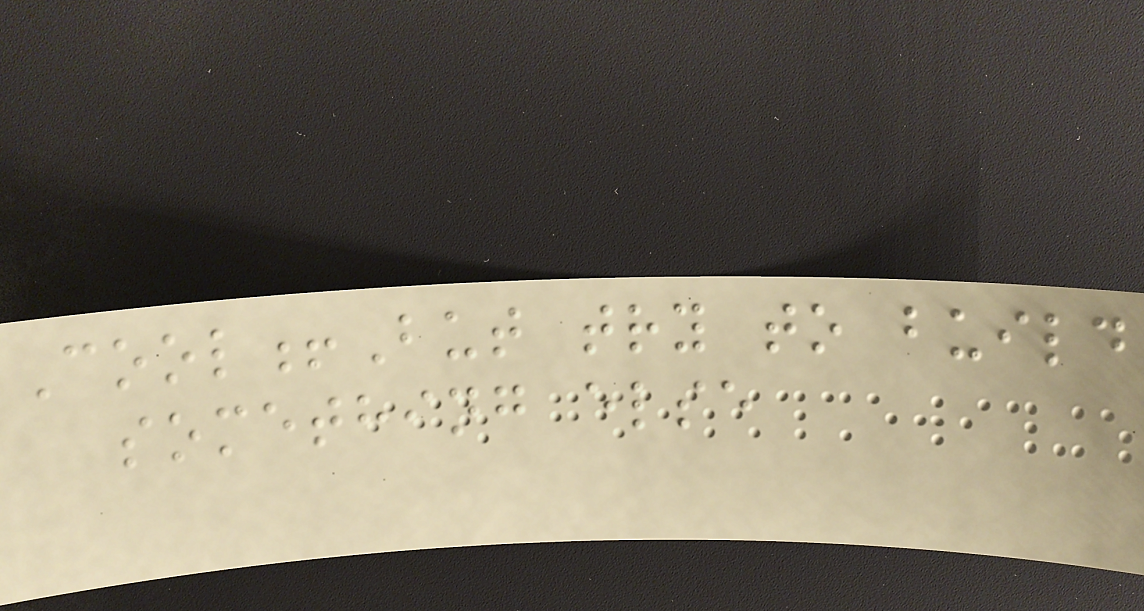Cool!But try to build
something else
